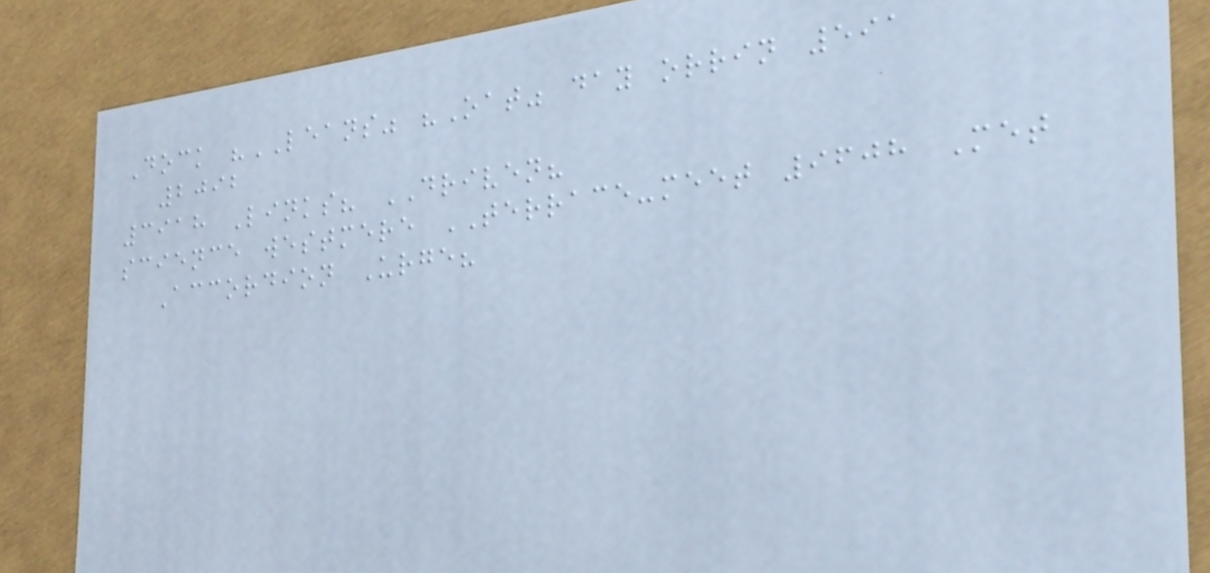Dock "LEANS" "Oat" day orrin 591
2092
3918 Links? DRIVEN?
science westmere TERRACE-meet 9608 Met
Accordion Urge?
